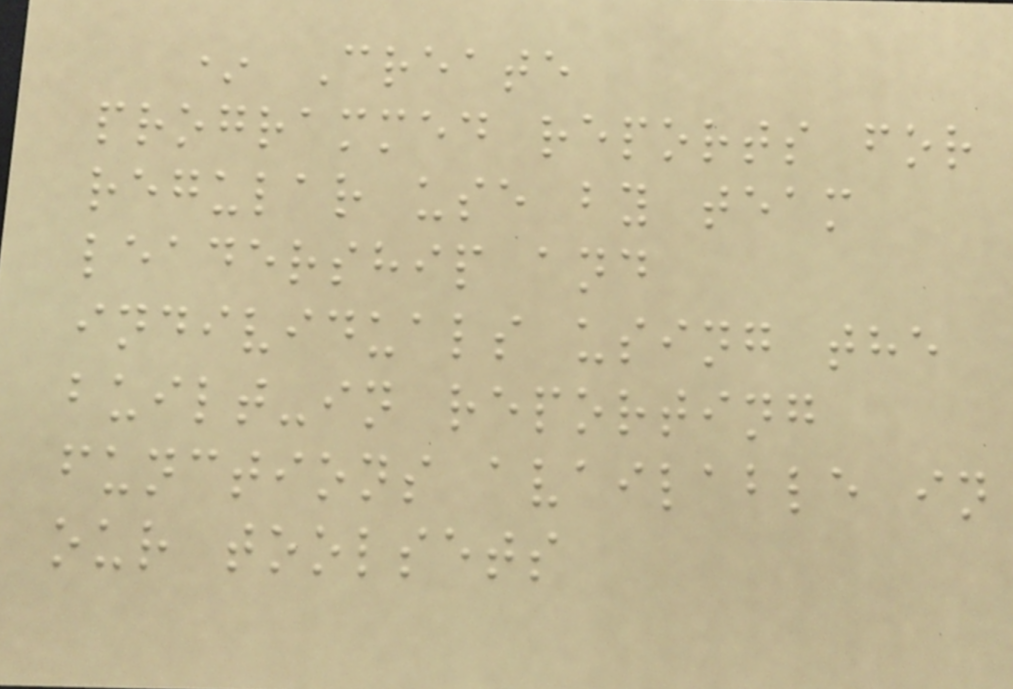* Create
programmed reports for
regular use by team
leadership and
individuals using the
built-in reporting
functions available in
our toolsets
